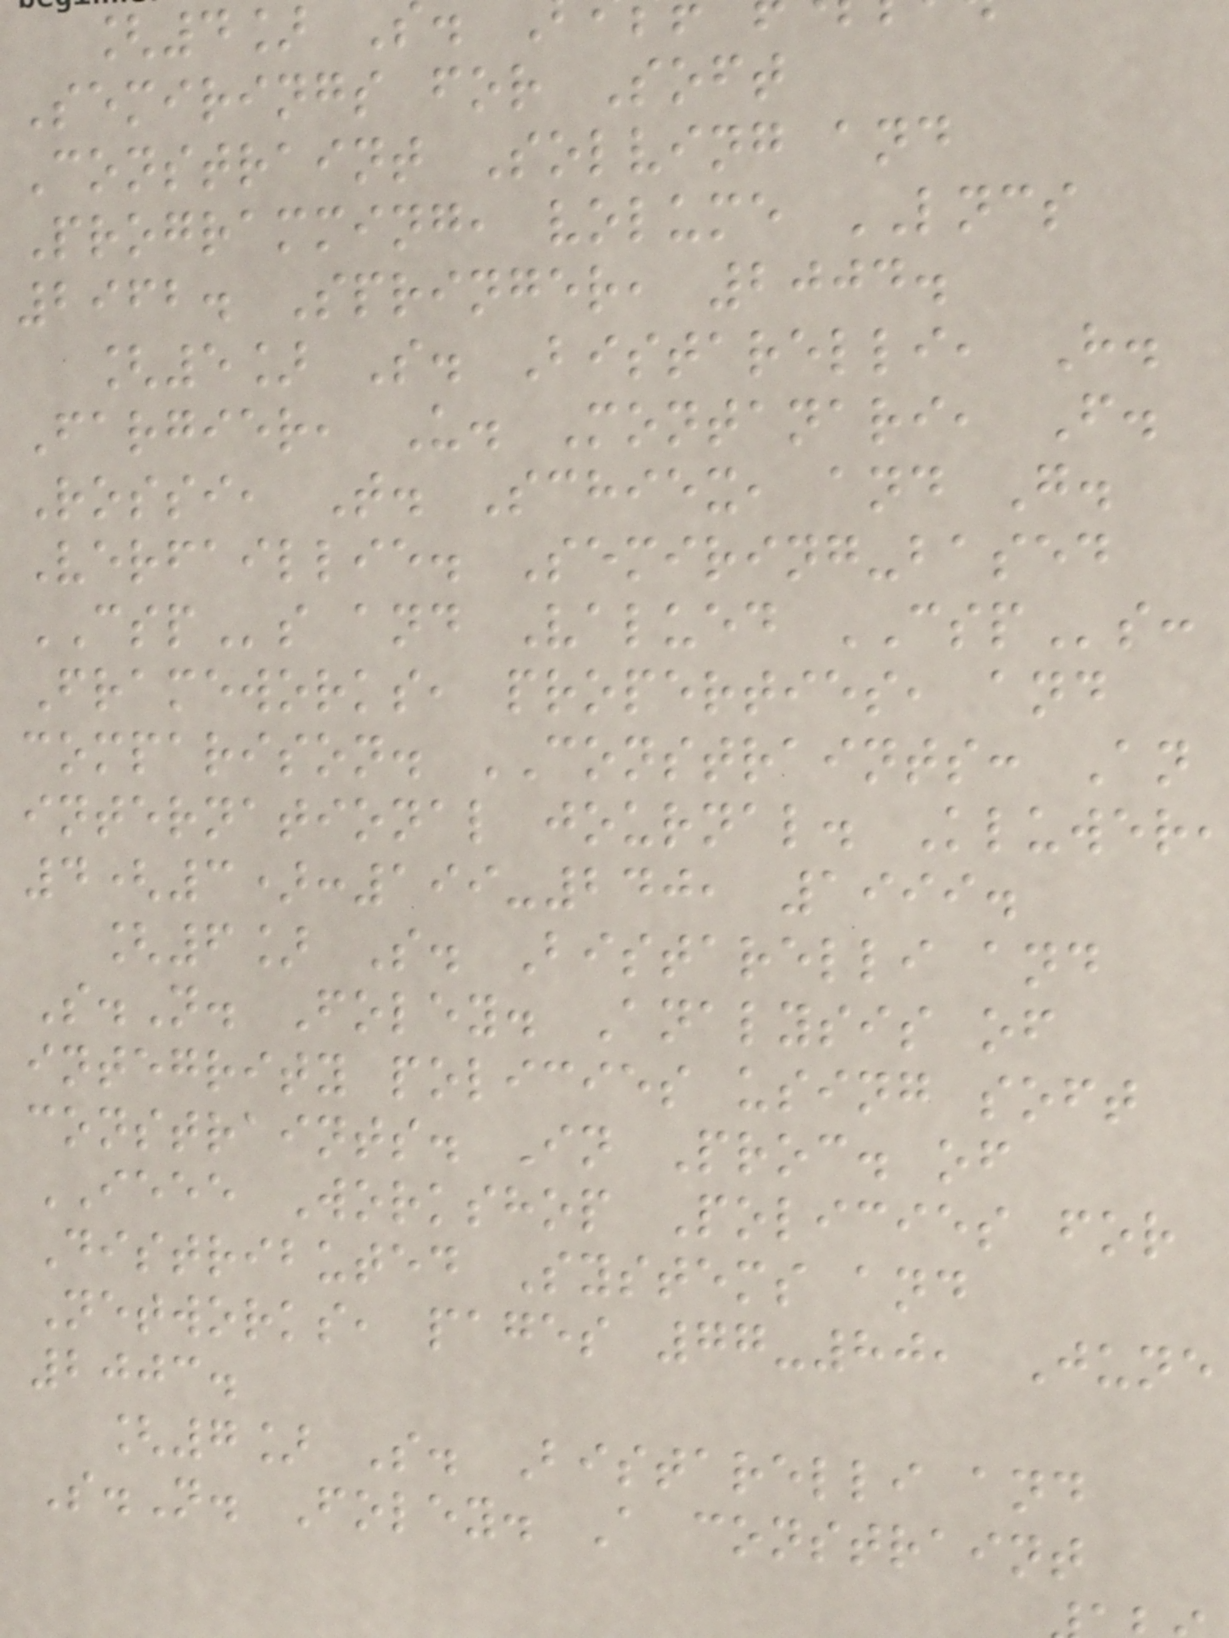[4]
Semirings for Soft
Constraint Solving and
Programming, volume LNCS
2962. Springer, 2004.
[5] S. Bistarelli, H.
Fargier, U. Montanari, F.
Rossi, T. Schiex, and G.
Verfaillie. Semiring-based
CSPs and Valued CSPs:
Frameworks, properties, and
comparison. CONSTRAINTS: An
international journal. Kluwer
4(3):199-240, 1999.
[6] S. Bistarelli and
S.N. Foley. Analysis of
integrity policies using soft
constraints. In Proc. of
IEEE Workshop Policies for
Distributed Systems and
Networks, pages 77-80, June
2003.
[7] S. Bistarelli and
S.N. Foley. A constraint
